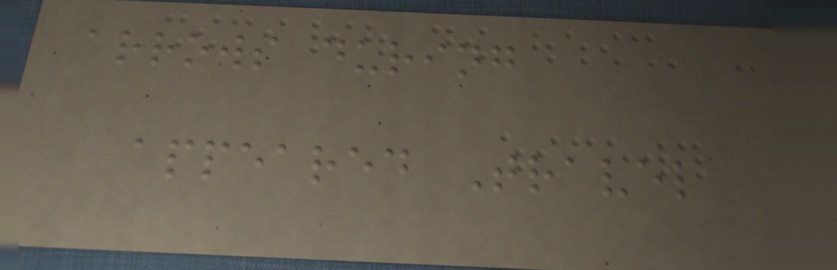arrows during
appeared Travel
